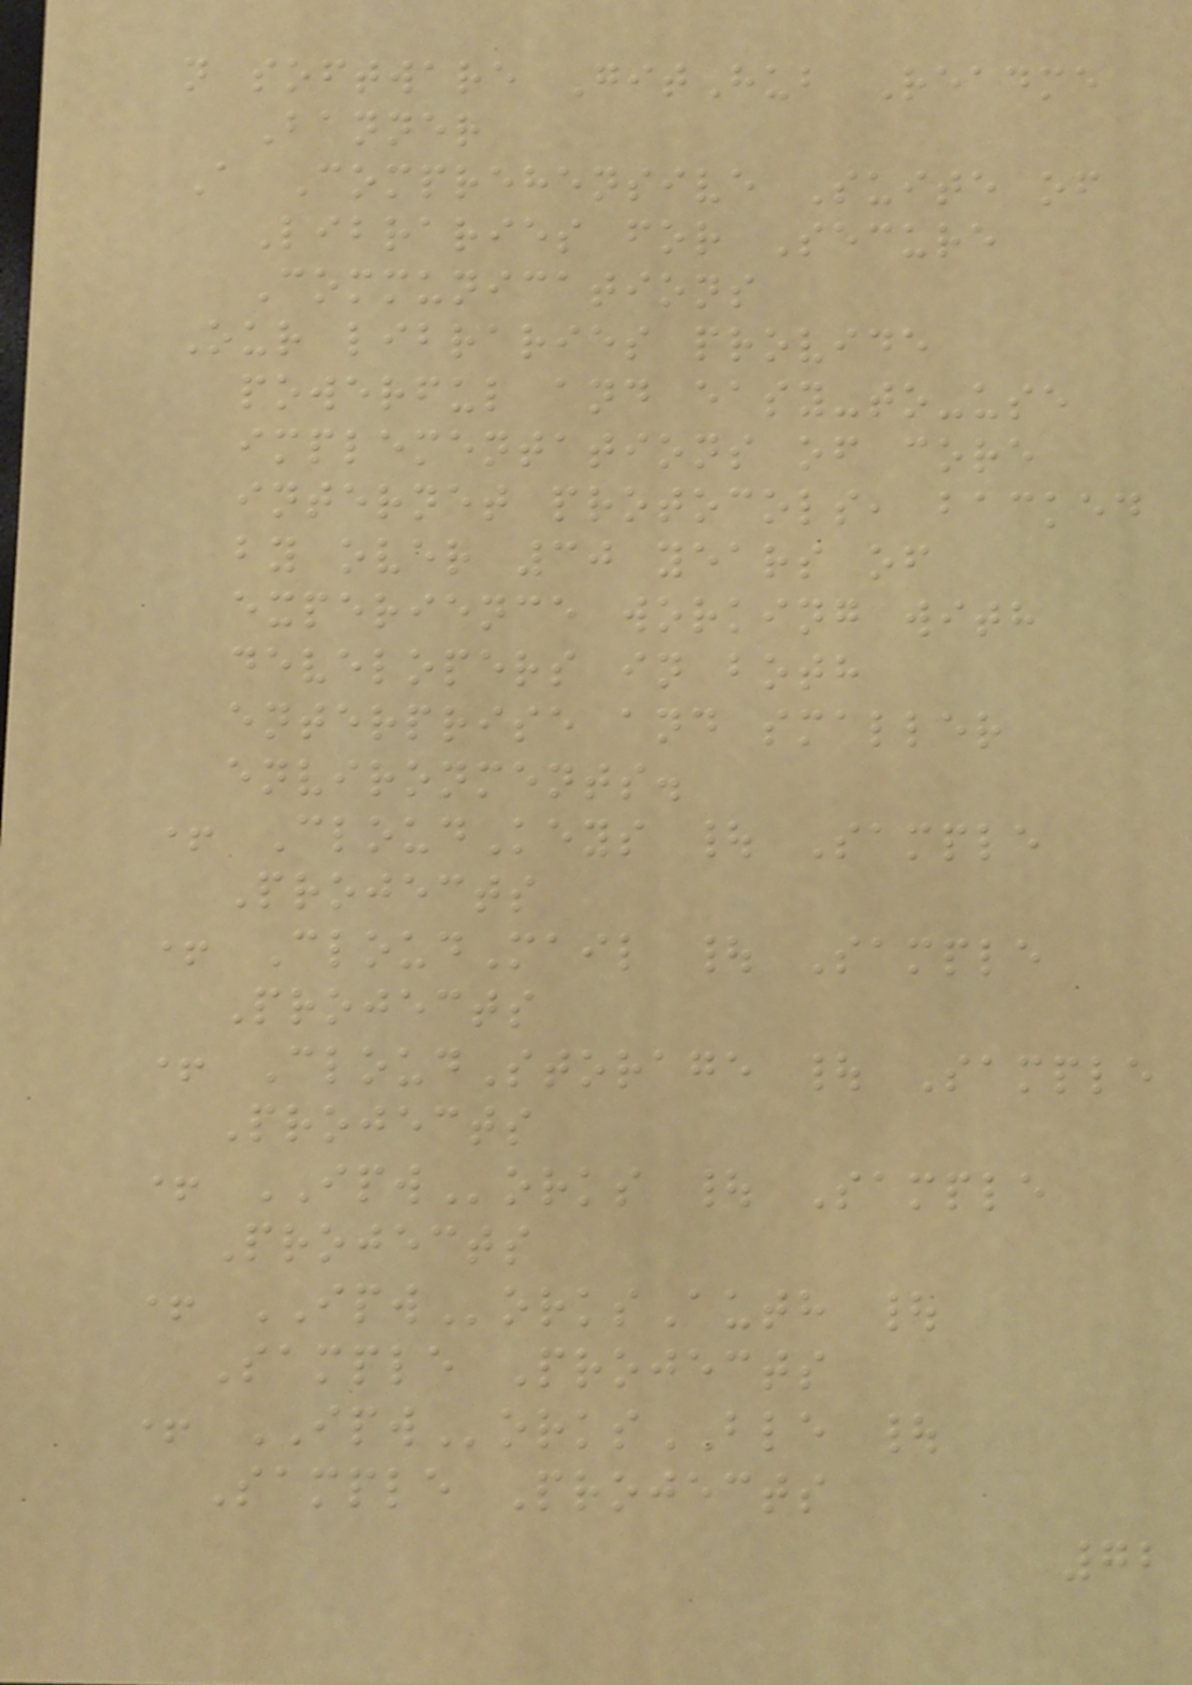n software GitHub Readme
Banner
A Comprehensive Suite of
Libraries for Secure
Communications
Our libraries provide
powerful and easy-to-use
implementations of core
internet protocols, backed
by over 30 years of
experience working with
developers in both
enterprise and smaller
environments.
+ CloudKeys | Sample
Projects
+ CloudMail | Sample
Projects
+ CloudStorage | Sample
Projects
+ IPWorks | Sample
Projects
+ IPWorksAuth |
Sample Projects
+ IPWorksBLE |
Sample Projects
72
